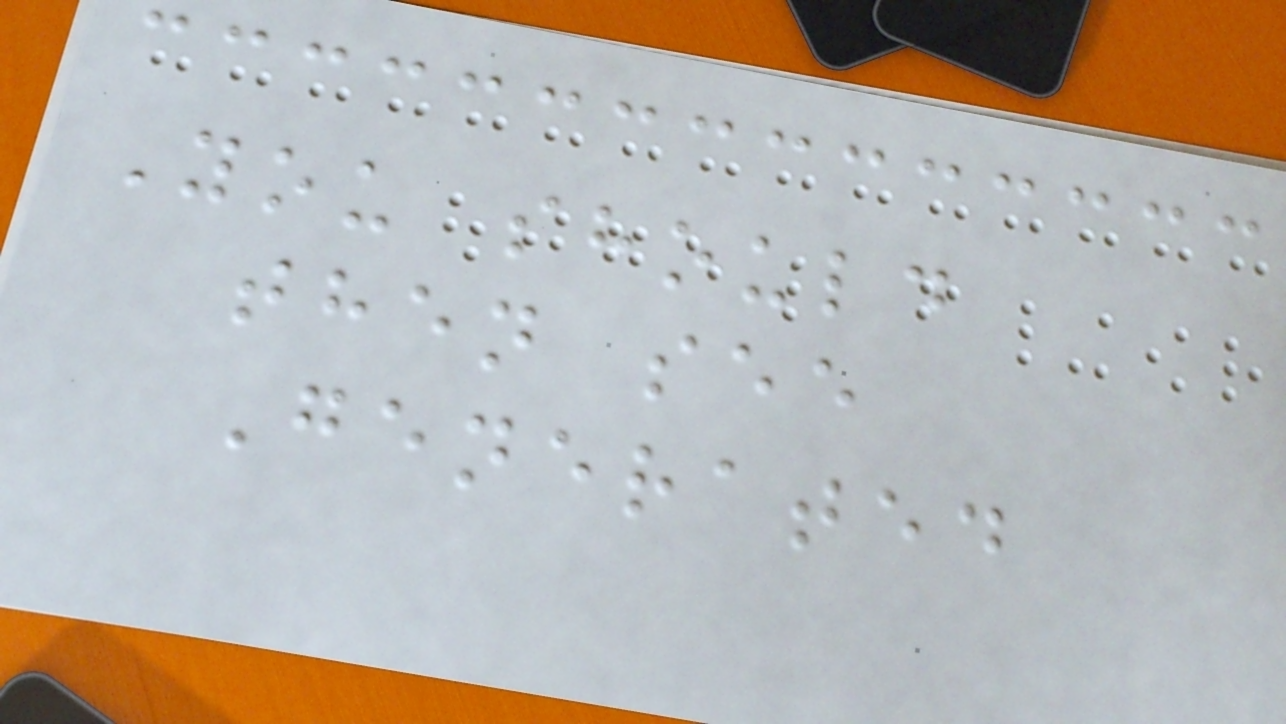You should
then see
Generated
